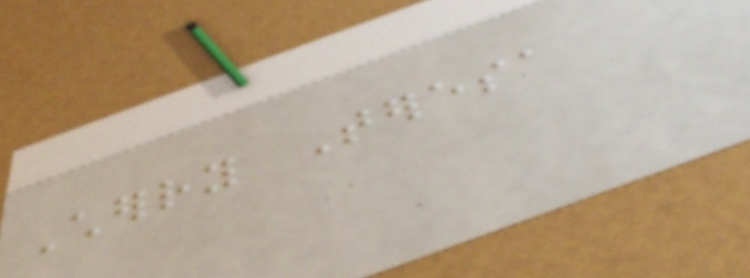Cherry Teresa
